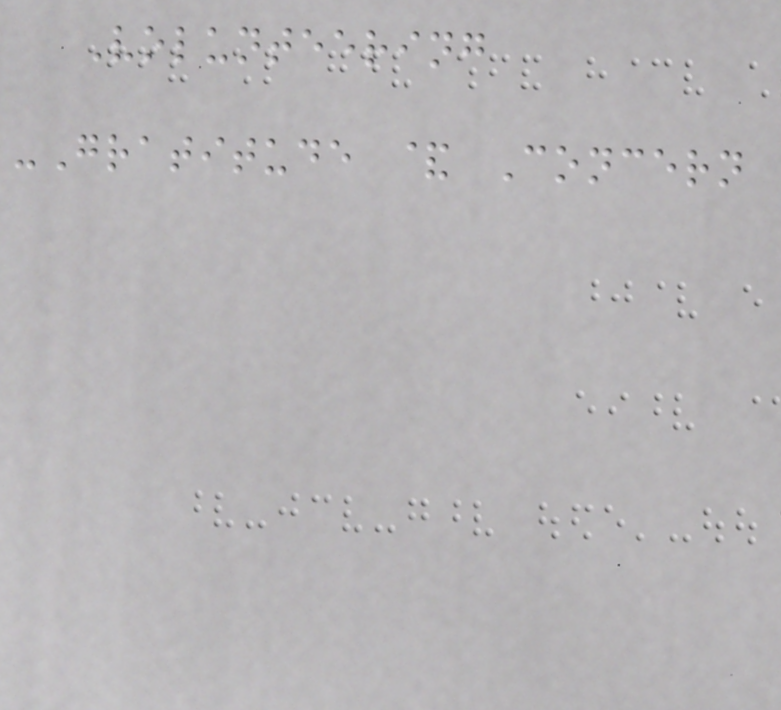Volunteering
-Gratitude & Concern
